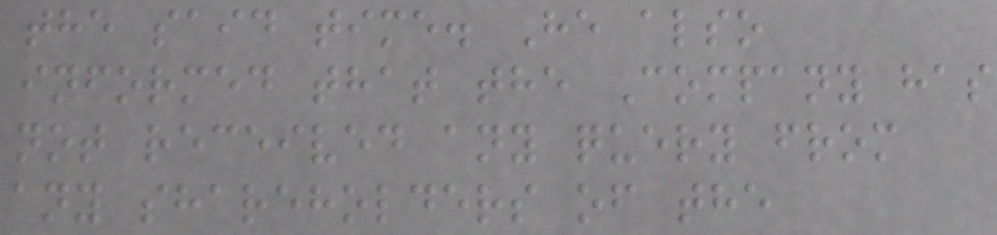the said time. He also
informed that the Company has
not received any query from
any shareholders of the
